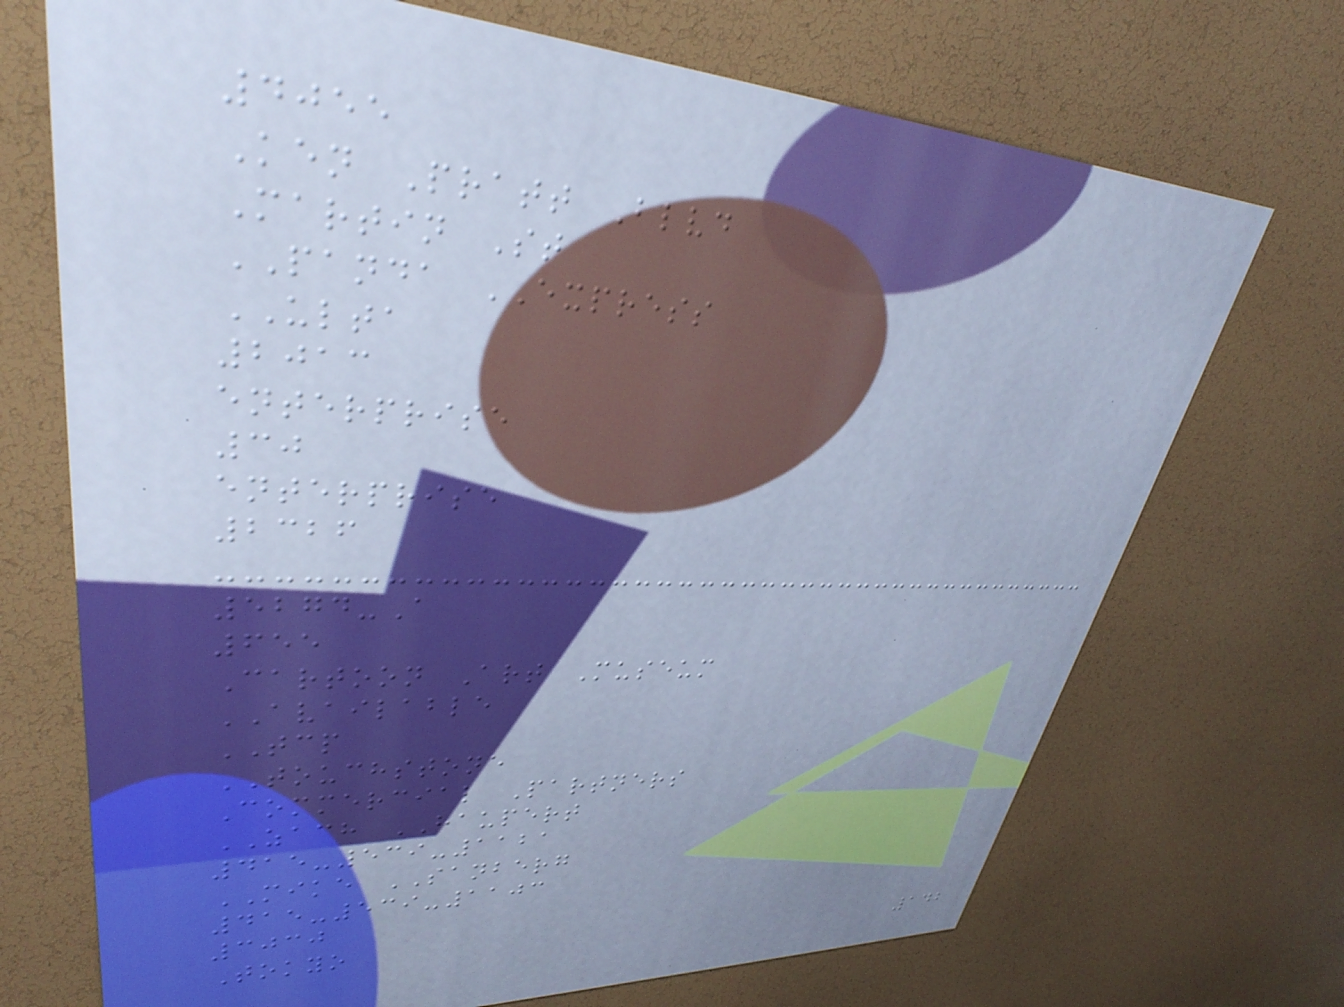4055
Ken Pratt Blvd
Martin St
PANDA EXPRESS
ULTA
2013
enterprise
30
enterprise
2326
5274-A
655
Cartoon Art Museum
AVAILABLE
TCP
TOUCHSTONE
Commercial Partners
ZACH HAUPERT
415-539-1121
MIKE SANBERG
415-539-1103
3030
Tokyo
142
